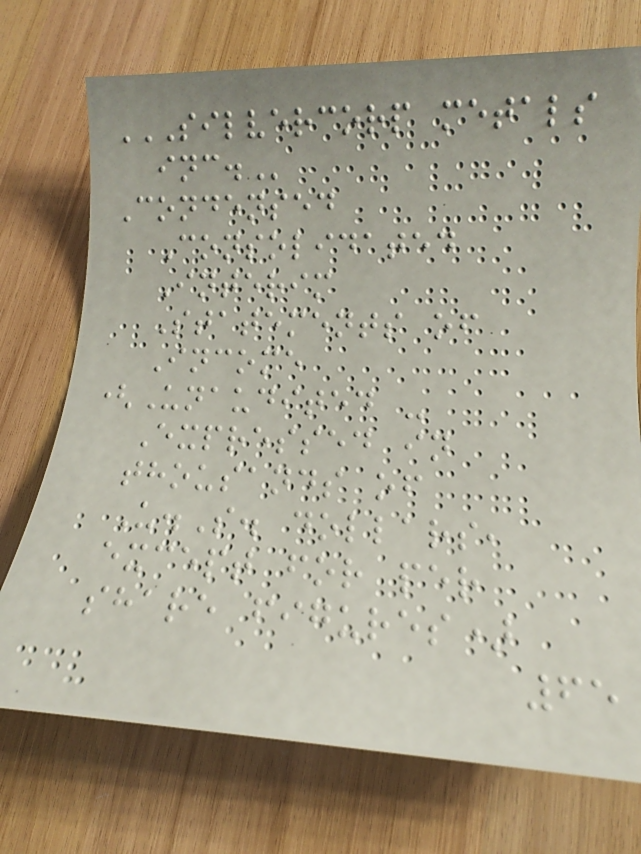SILVERCORP METALS
INC.
Condensed
Consolidated
Interim
Statements of
Income
(Unaudited -
Expressed in
thousands of
U.S. dollars,
except for per
share figures)
65
